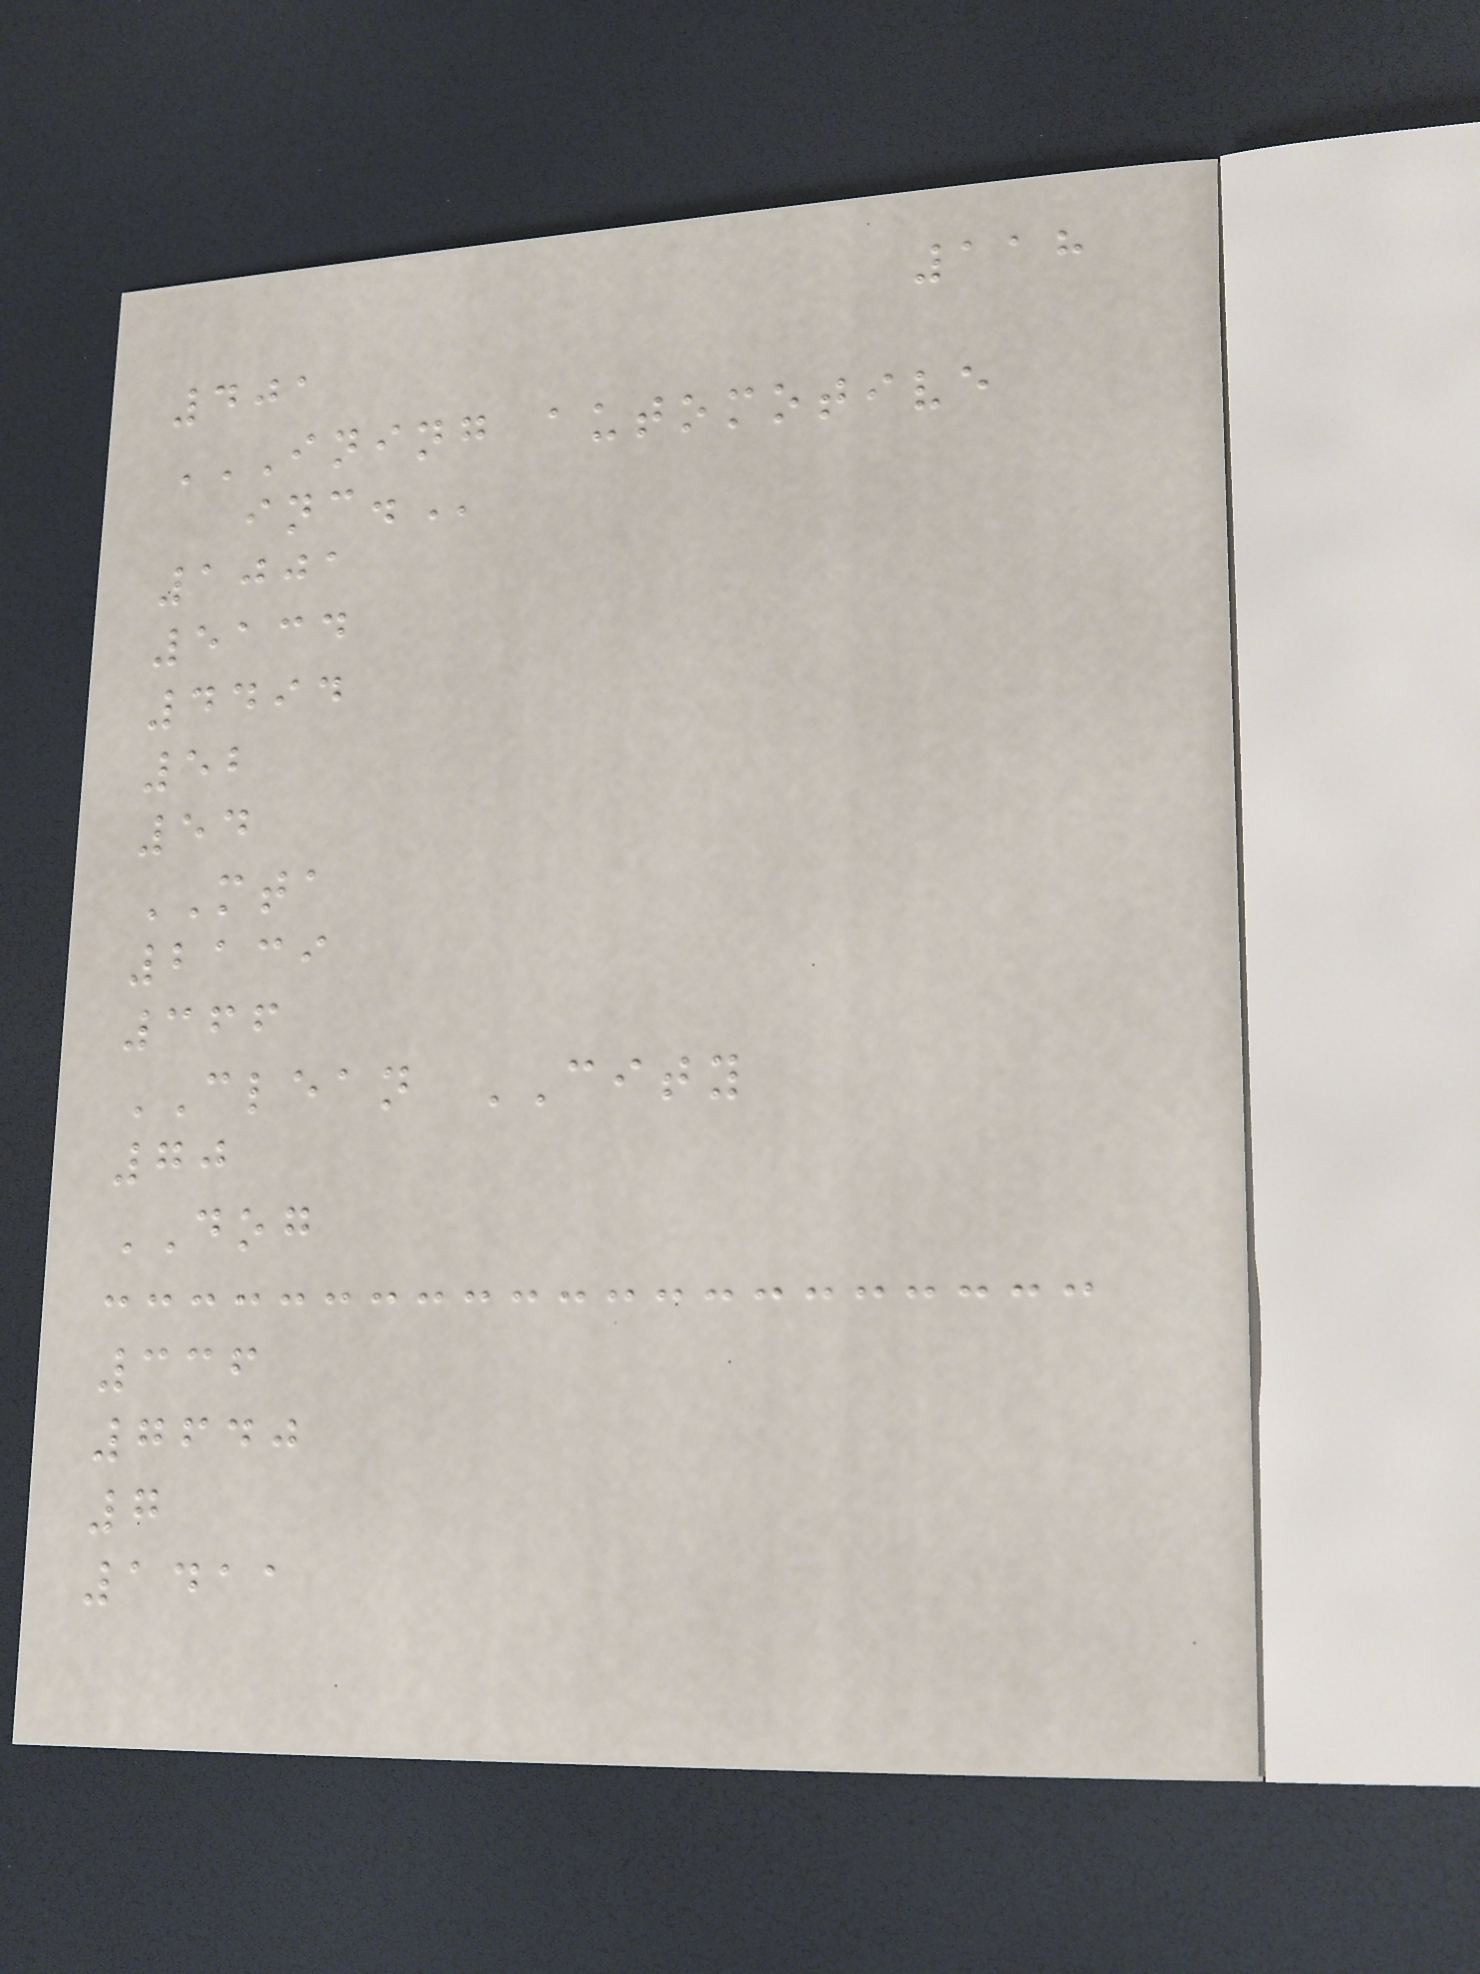118
401
INING AUTOMOTIVE
INC.
1001
5134
4494
52
54
MTA
2139
366
CLEAN CITY
70
DOG
336
7640
7
1411
